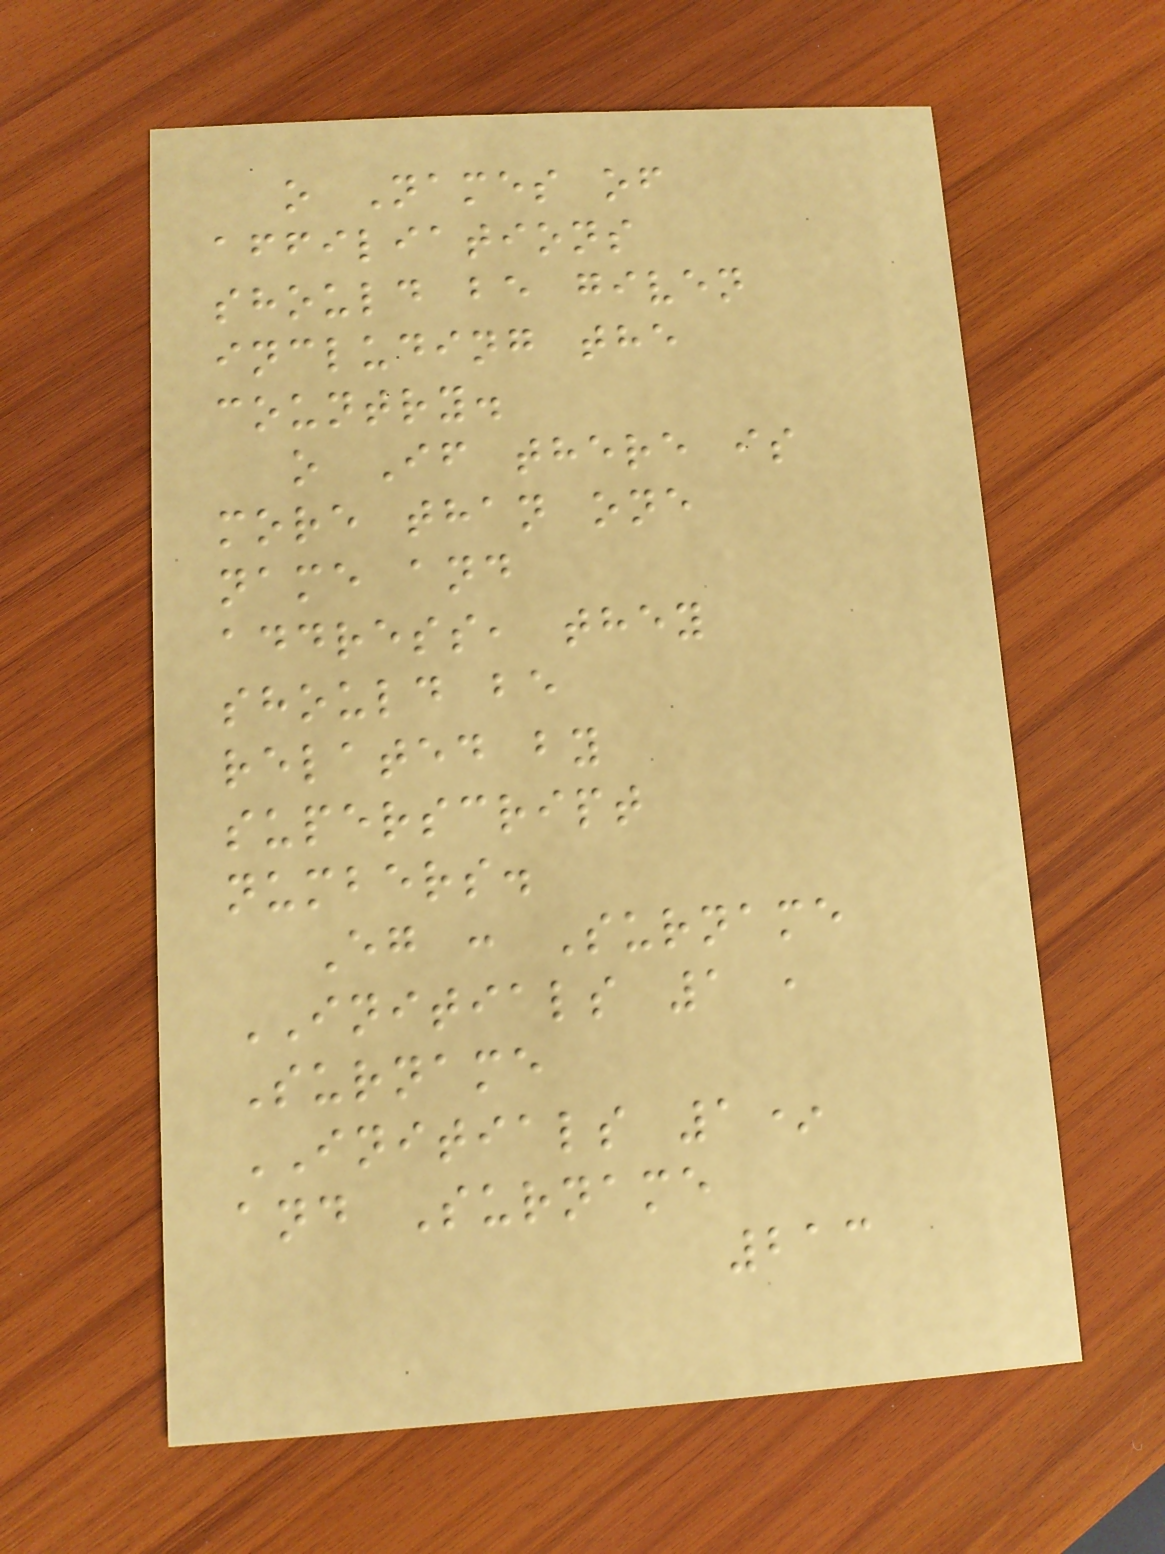o Names of
affiliations
should be given
including the
country.
o If there is
more than one
name and
address, they
should be
related by
superscript
numbers.
Eg : Surname
INITIALS 1 ,
Surname
INITIALS 1*
and Surname
213
